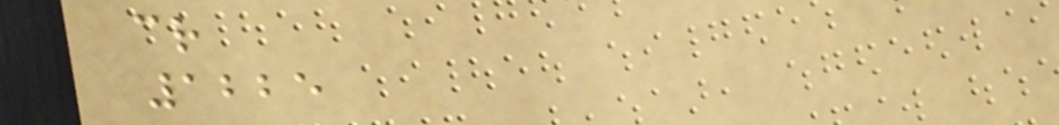cr
1225
